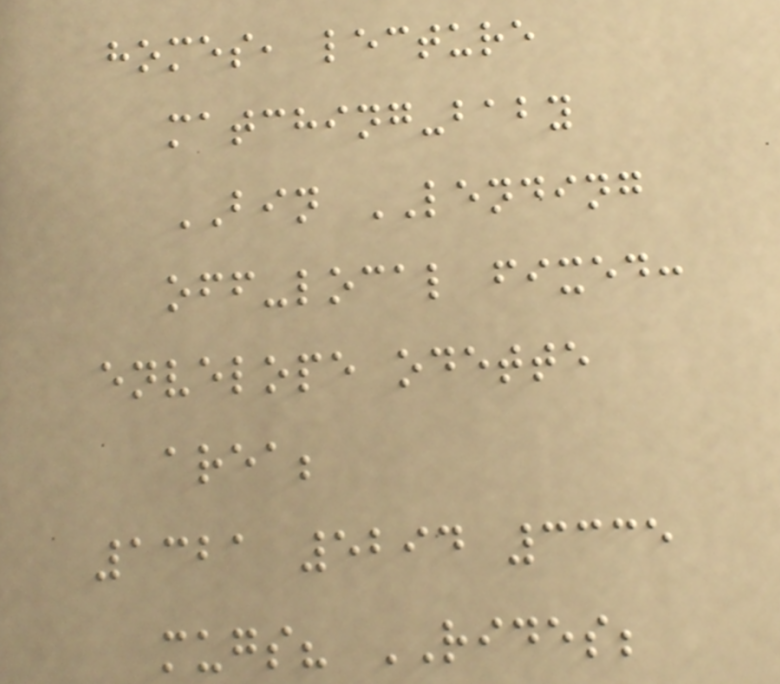homes, lecture
matching-baby
BIN LENDING
off-local fixed:
envelope odette
area;
1321 5294 3335
mugs? RIDES;
